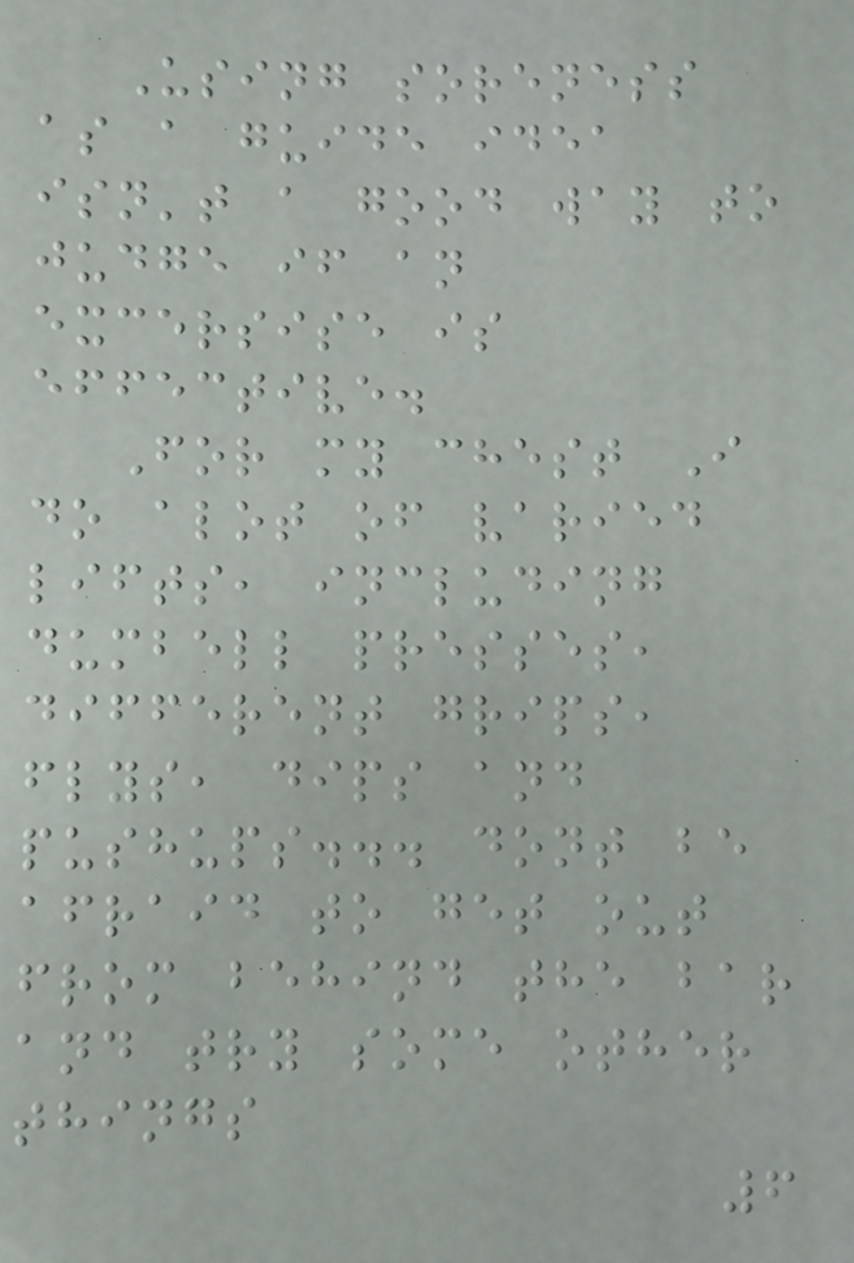Using soreness
as a guide idea
isn't a good way to
judge if an
excersise is
effective.
For my chest I
do alot of varied
lifts, including
dumbell presses,
different grips,
flys, dips and
pushups... dont be
afraid to get out
from behind the bar
and try some other
things
6
